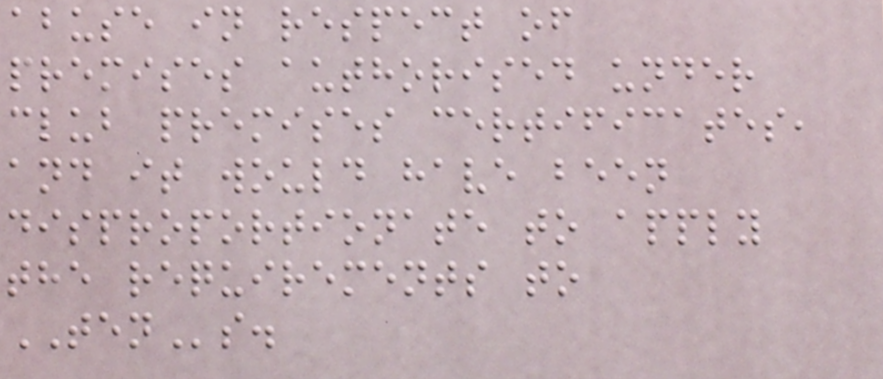abuse in respect of
premises authorised under
club premises certificates,
and it would have been
disproportionate to apply
the requirements to
TENs.
